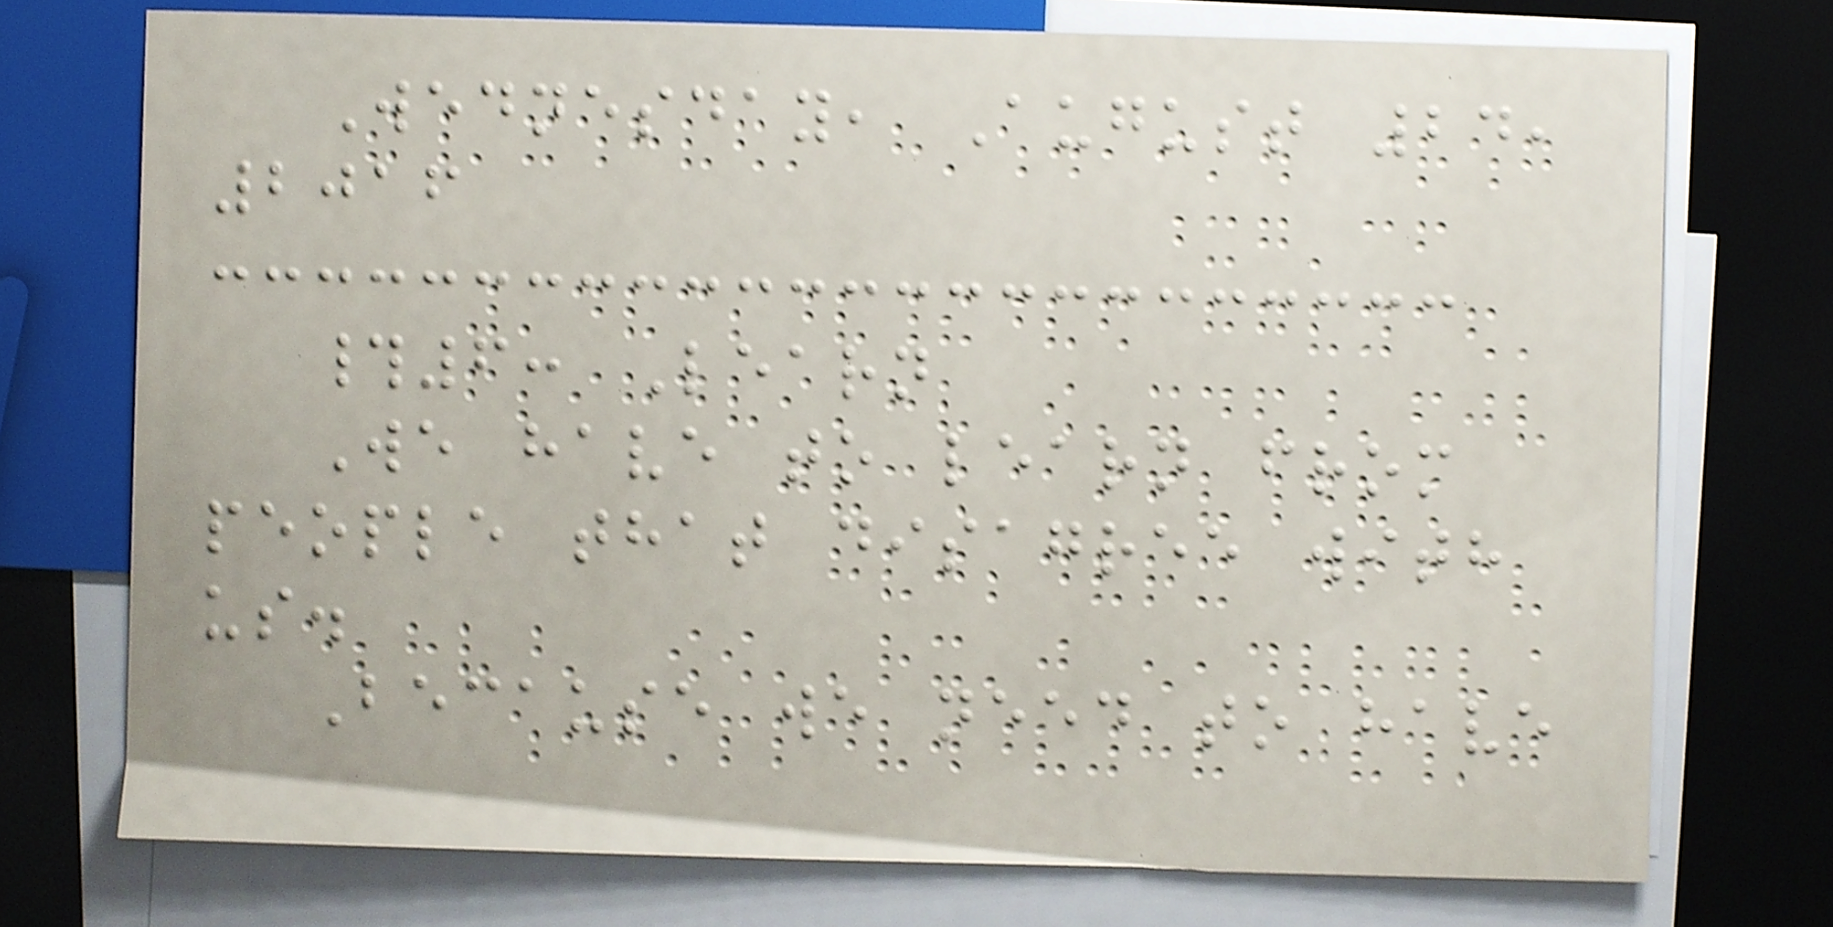Wednesday, August 24,
2016
#6: Learn
We have to learn from
people that disagree with
us.
Because we need to have
